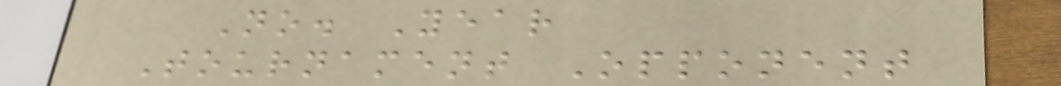No. Year
Tournament Opponent
